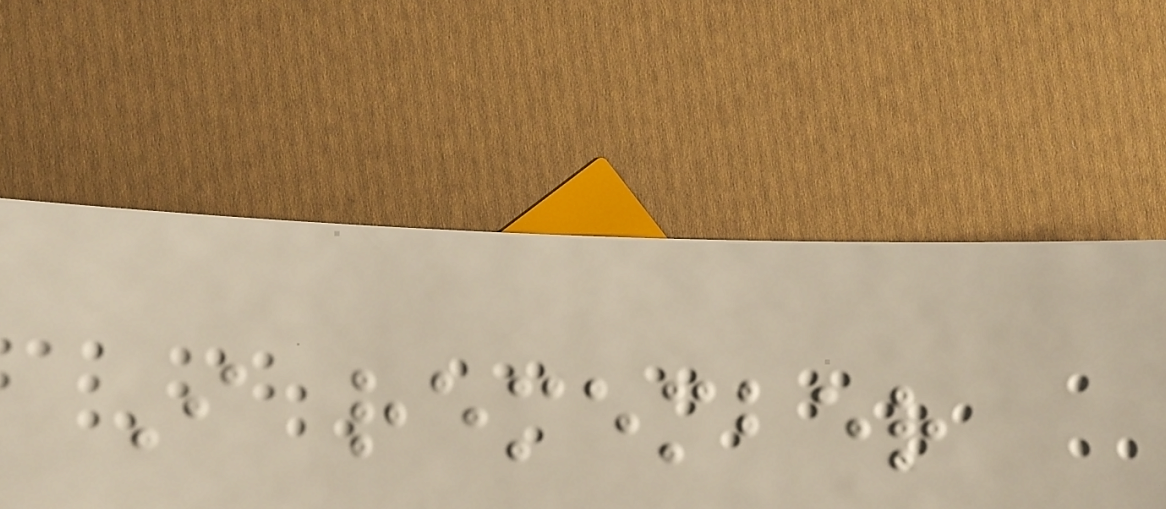I remember
